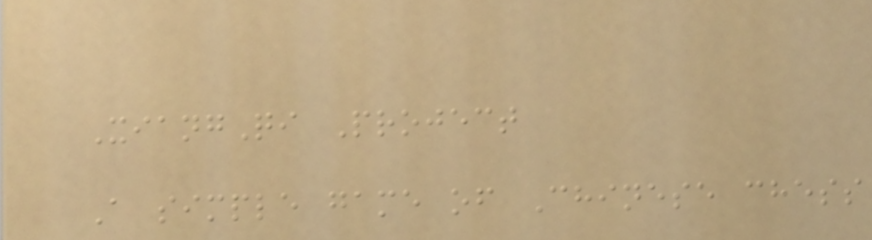XiangQi Project
A simple game of Chinese chess
